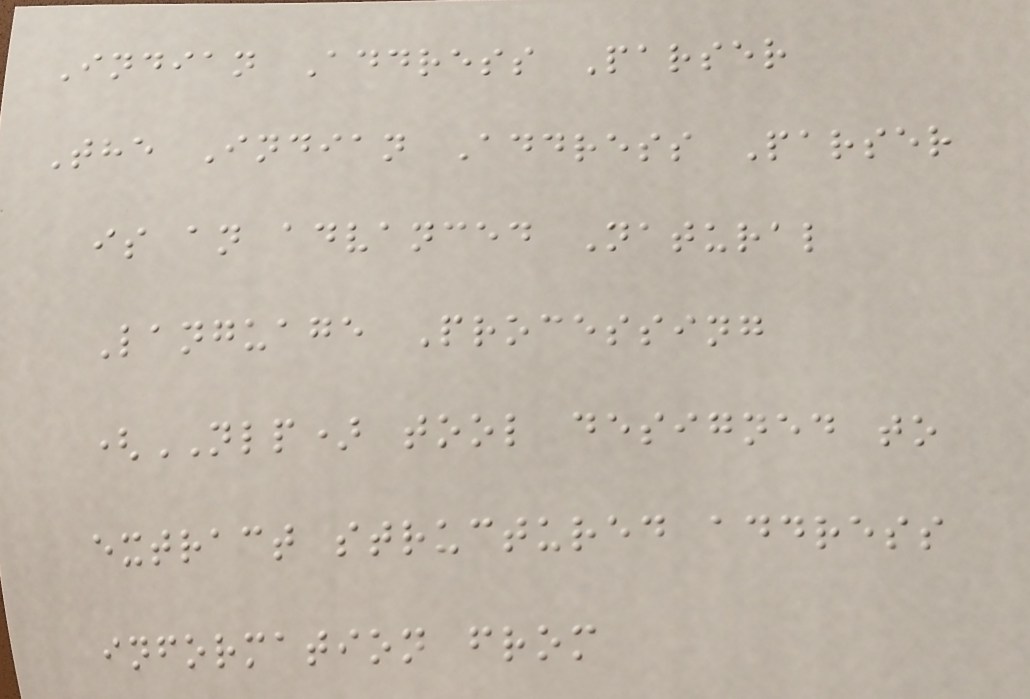Indian Address Parser
The Indian Address Parser
is an advanced Natural
Language Processing
(NLP) tool designed to
extract structured address
information from
